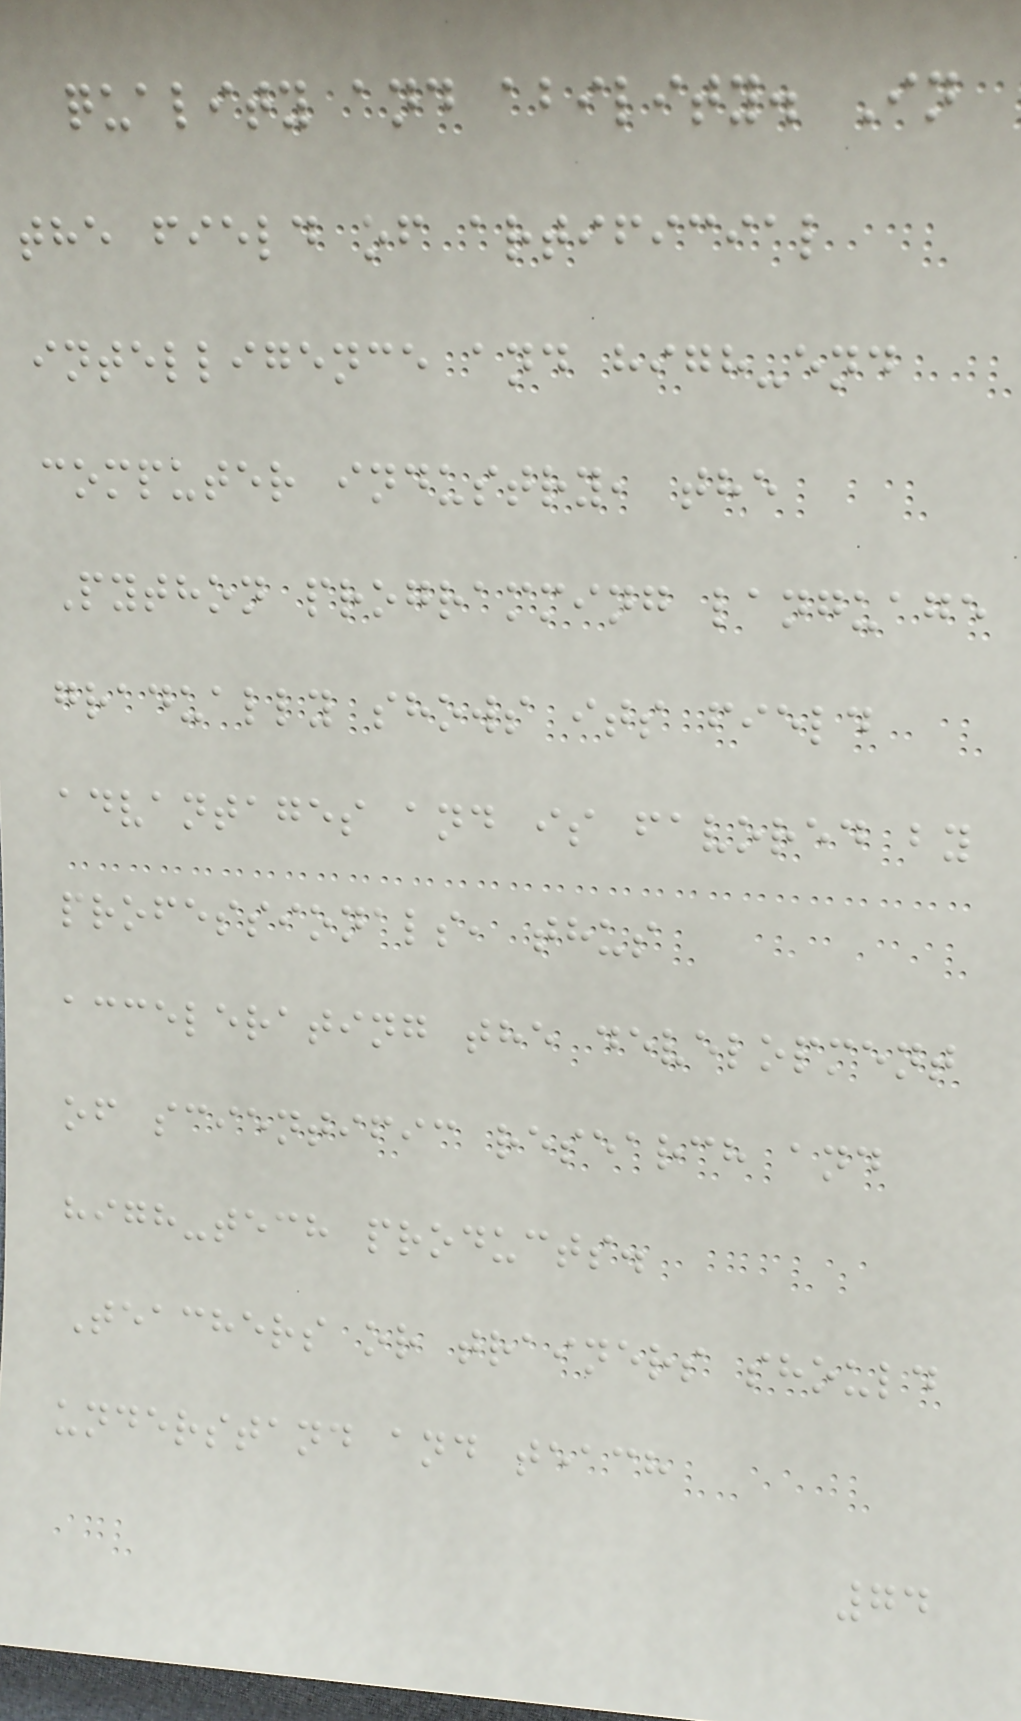quality and ability. In
the field of artificial
intelligence and high-end
computer industry, the
Python programming language
gradually shows its field
advantages and is favored by
professionals, thus
accelerating the development
of scientific research and
high-tech products.
Teachers or trainers should
understand and teach
74
